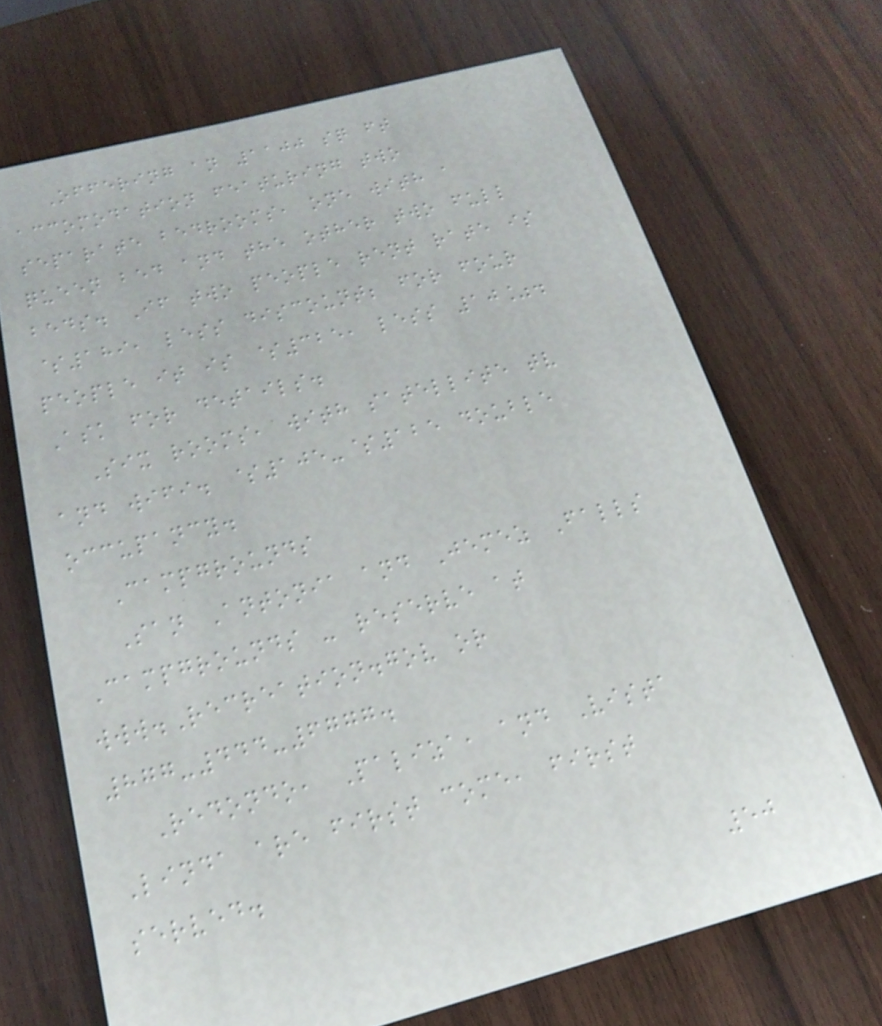Offering an 1100 sq ft
accomodation featuring two
separate bedrooms, one with a
queen bed and the other two full
beds. If two people rent rate is
$189, less discount; for four
people it is $325, less 10%.
Ask for details.
Six rooms, with satellite tv
and wifi. $105-$125 double
occupancy.
Campgrounds
San Antonia and Jemez Falls
Campgrounds - reserve at
www.Recreation.gov or
877-444-6777.
Redondo, Paliza, and Vista
Linda are first come, first
served.
50
